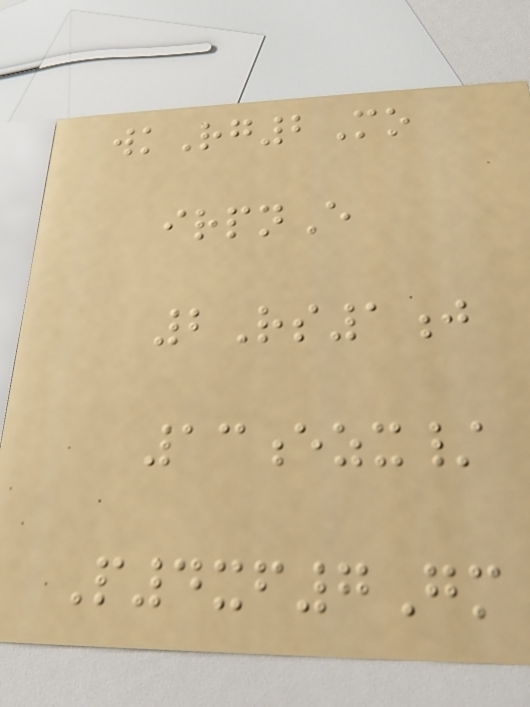wkRg2Mo
irpnE
2Rs1j
13ezx/
P4xf7Gm
